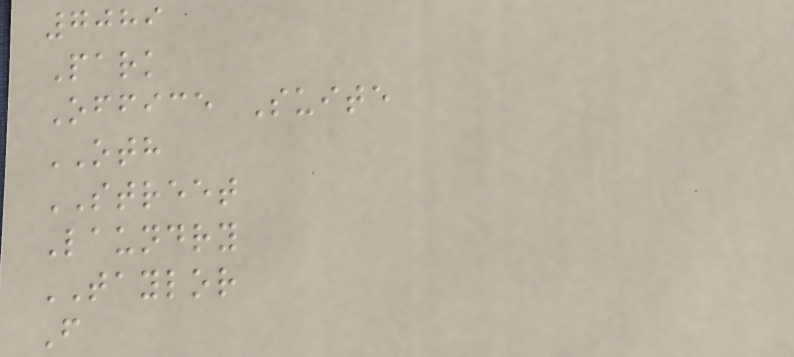7089
Park
Office Suite
OTH
STREET
Laundry
TAYLOR
F
